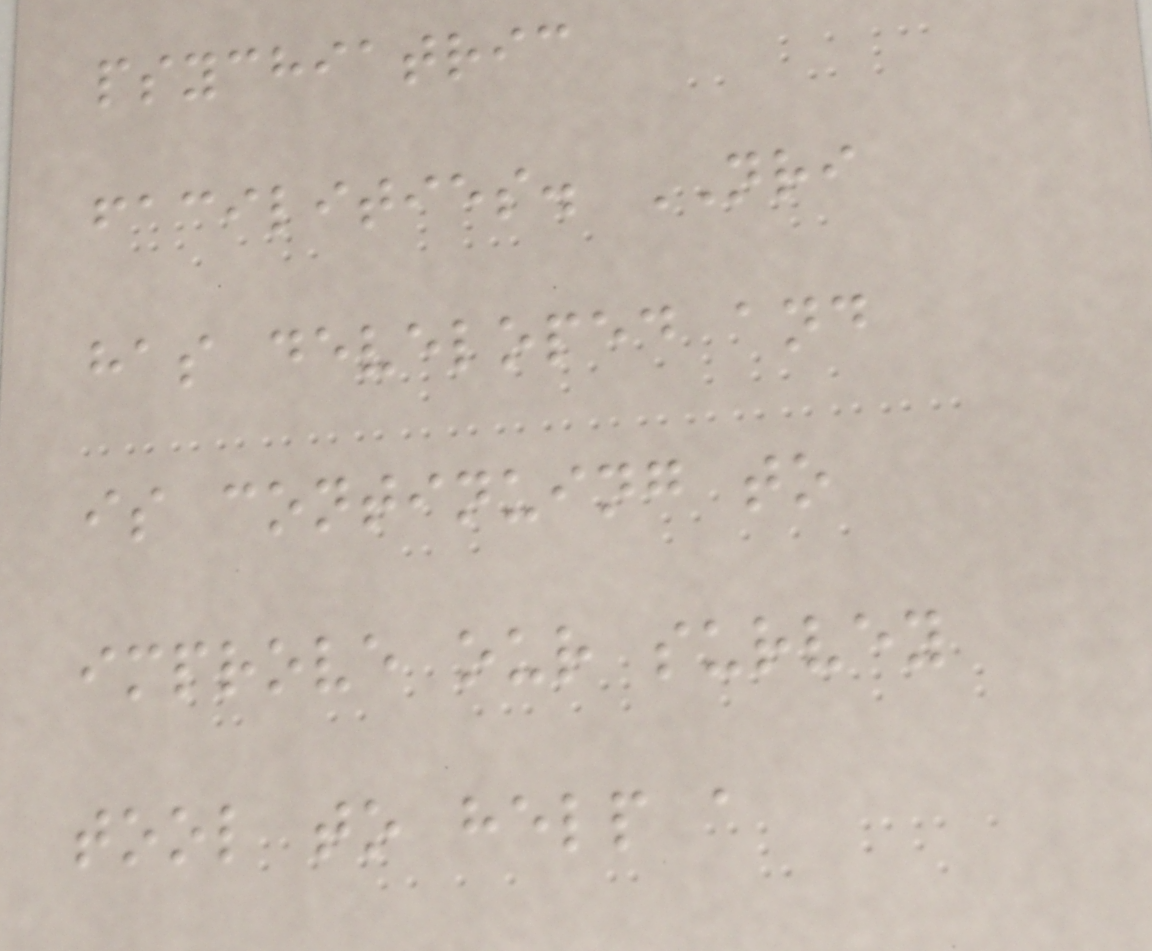psychiatric
facilities. NRI
has developed and
is continuing to
improve our survey
tool to help a
